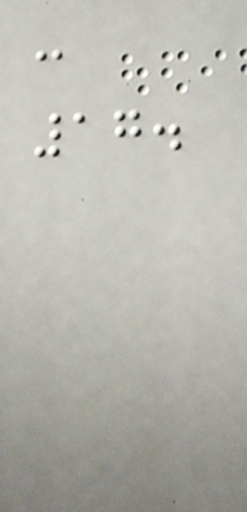c
17.
